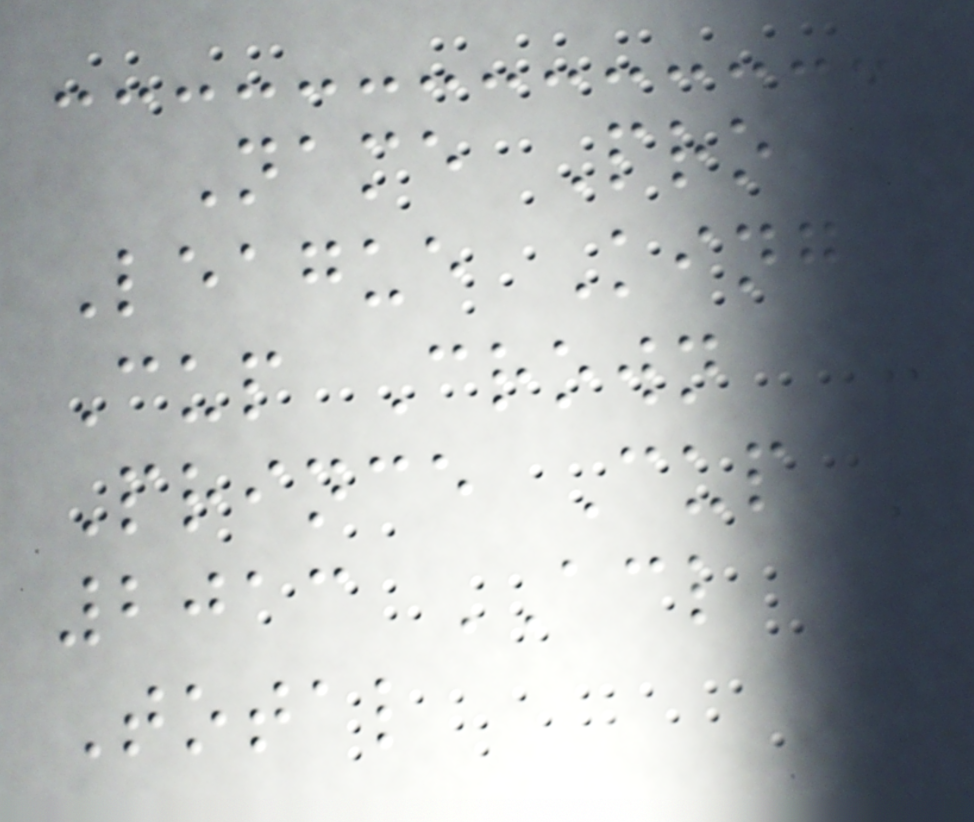Name Pro
League King
Cup Crown
Prince Cup
2013 ACL
Total
